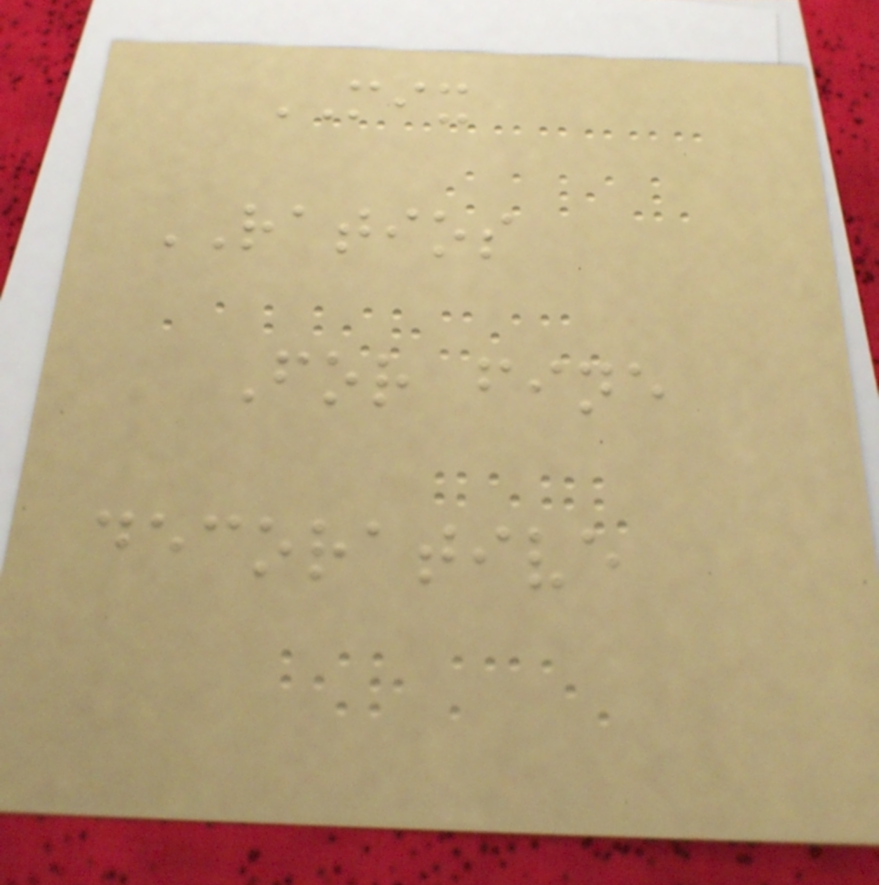MIX
RATIOS
For fine
decorative
